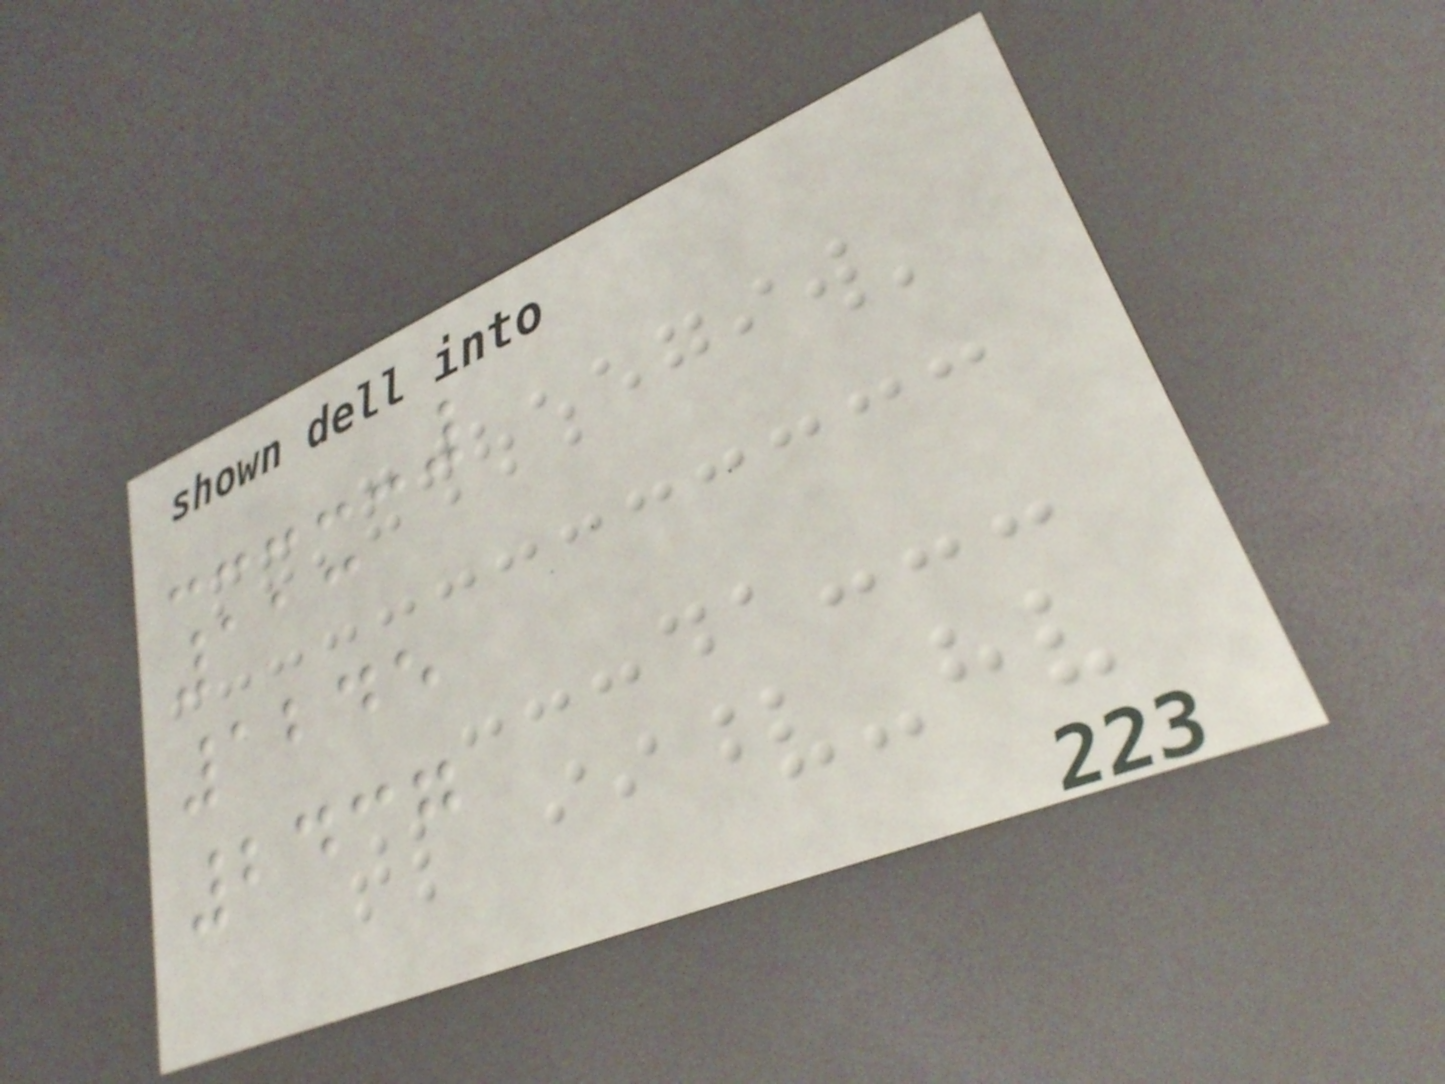113
1245
2437
